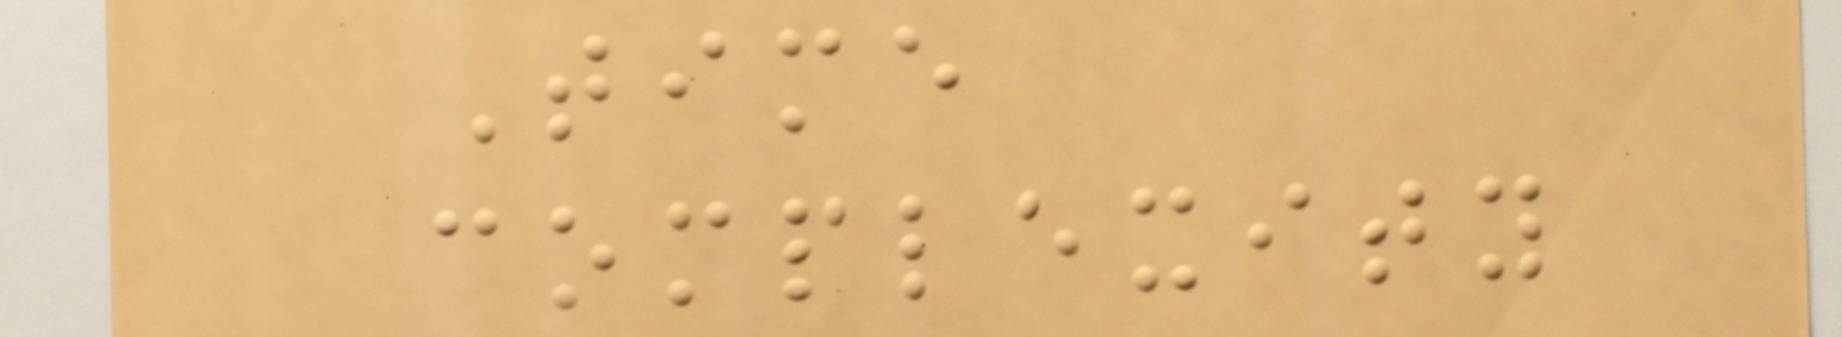Time
complexity
